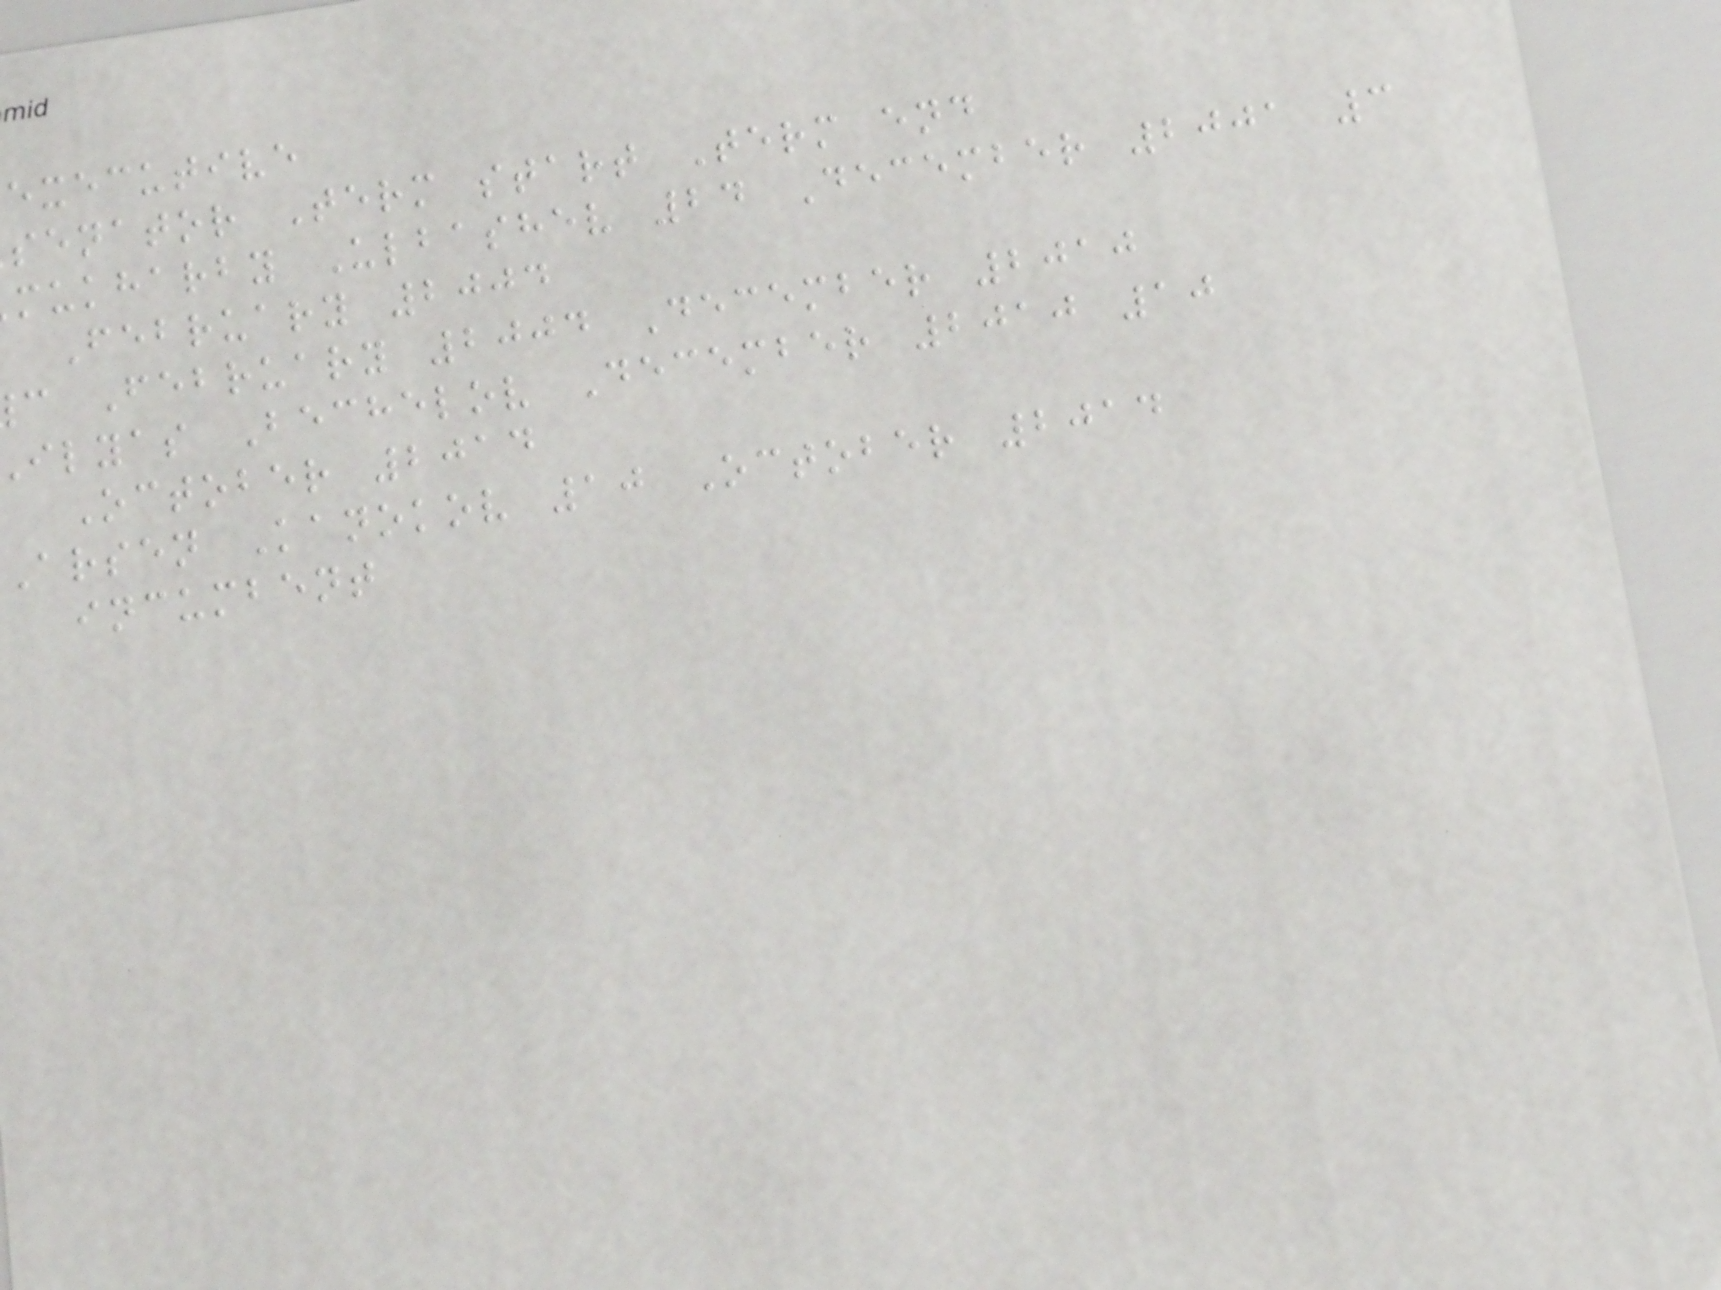executive
senator Term start Term end
mukharby Ulbashev 24 December 2001 3
February 2004
c February 2004 December 2010
ilyas Bechelov December 2010 10
October 2014
Arsen Kanokov 10 October 2014
incumbent
